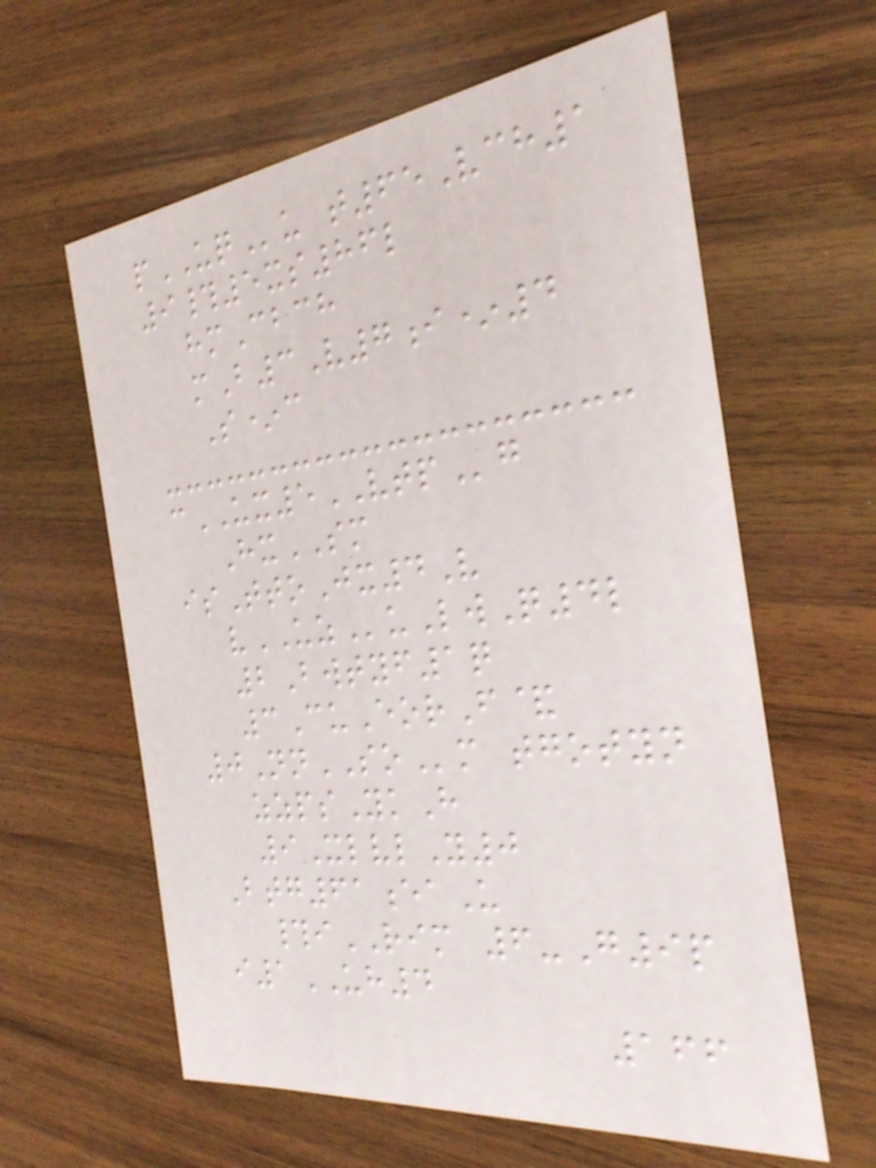pUQu t65Vch1
9#5xs86l
hmCbch
mB3V7i*4
S*c
cUX5VTPg
HxSM
isTtoJx4V
vUZuLwQ4l
2Bwtyf1q
3CuEorF&
0NnSOm tgotyn
zzpsYkH
9XlvlY0
Btg61eaU
#iRIM 6-G9p
i1UH4
166
